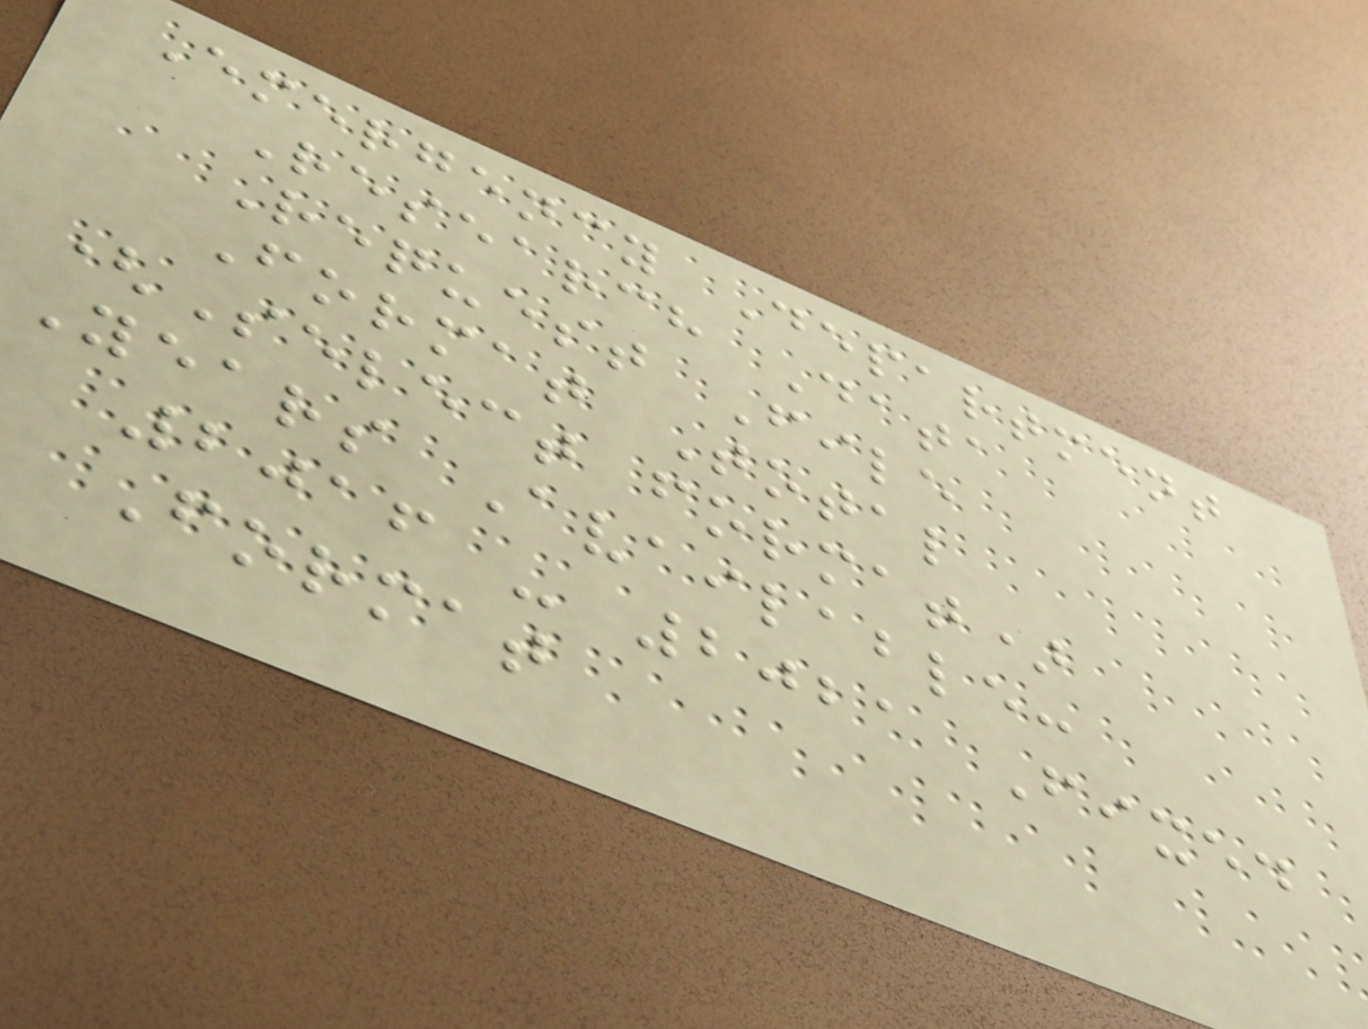Emergency Department
Research Data
Request File
Format Total
(Select format)
Years Available:
2016 - 2021 Fixed
Format
